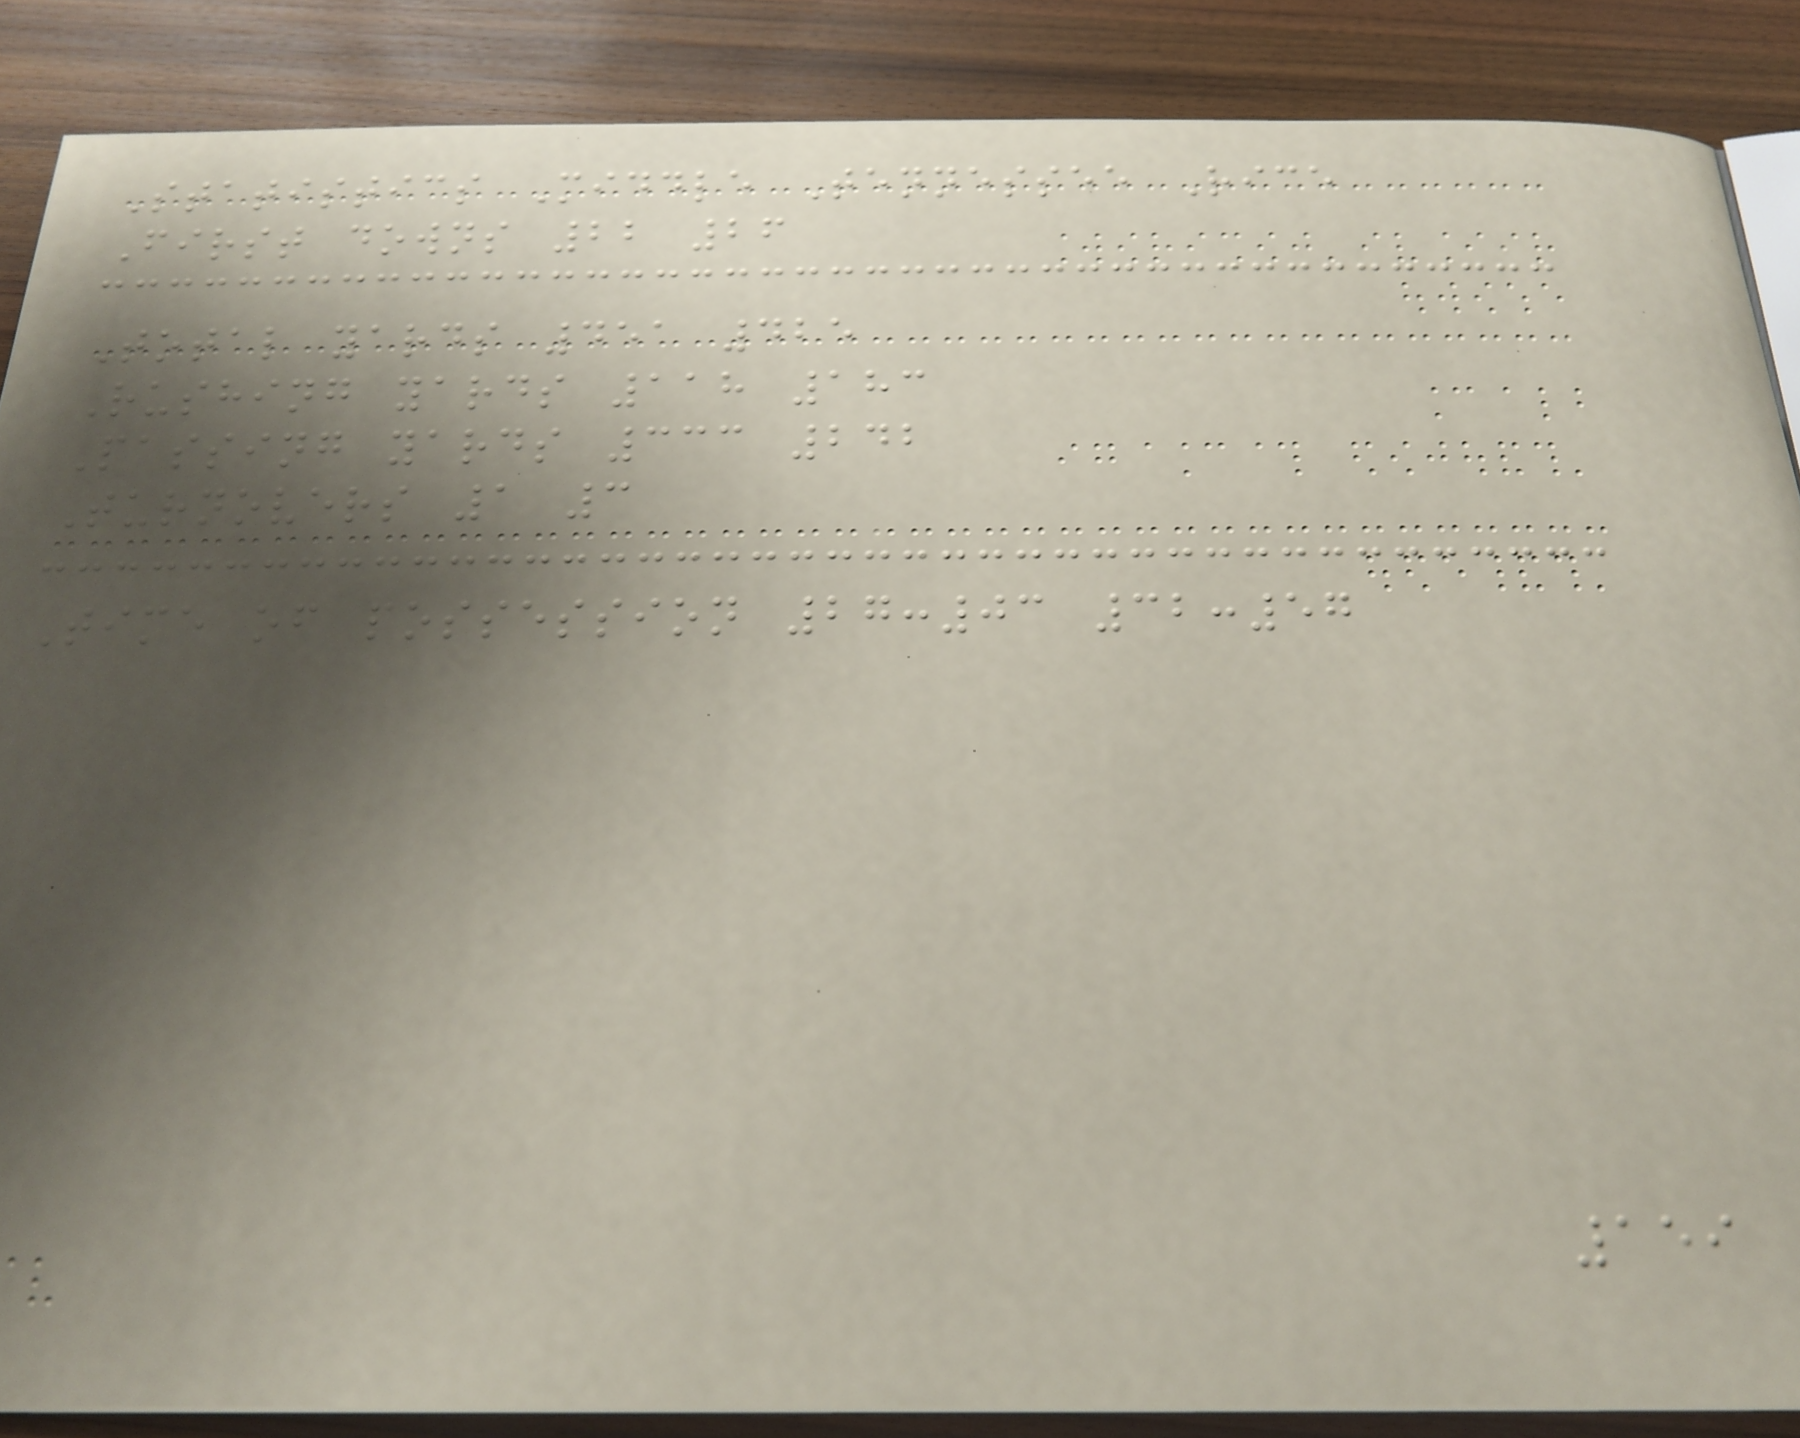Statistics Middle Tennessee Rice
First downs 22 26
Total yards 451 425
Rushing yards 118 183
Passing yards 333 242
Turnovers 1 3
Time of possession 27:03 32:57
159
